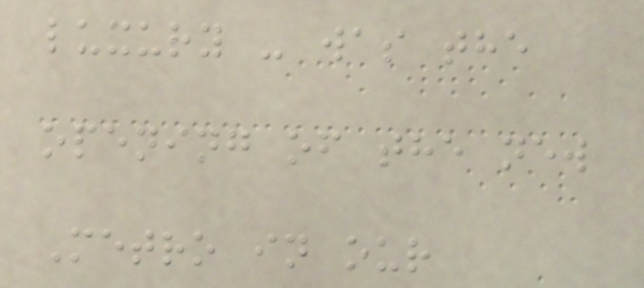luxury - was the
opening of the new
Metro in our
